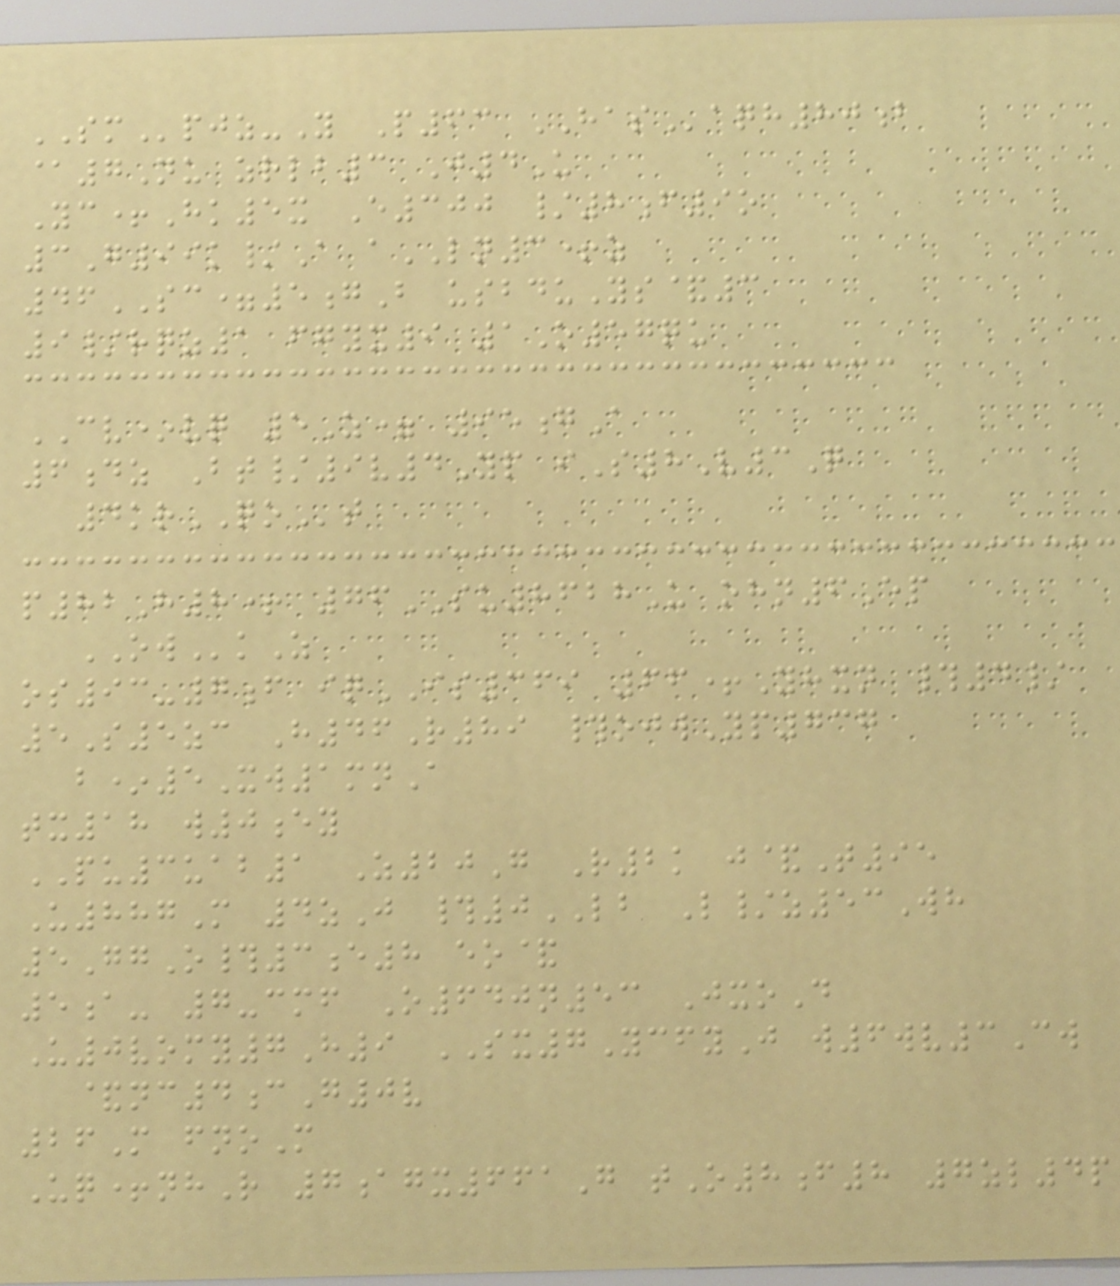SMpjz-Y P63 HASaqh80b
@7Nu zrlb3 J4U
Yc+Hk5x E300 /8f9o
3G99k/A aLN3+z
46SC=5gB usbduYs&3
9/rqz1 fgyx9 1O57qu
CV*vq 5Z= 95gA
6dz Bt/9v4Yp iS8V3Q
4krQOt
p82H8+ 76SU8628U ohn6Ep
OWkZ
os93-7f iqIS369 66+Yhxn #4/
5S5zc H46R89 #ojwYp737
b*5Xw1mnA
tx18 w0ey
PU3uab1 Z20G R2k j&T95
U887M 4zJ #0LB L/z53Wh
5GgO#3e8 eo&
5a- 7-cmf O640n53 JxoD
U0vomy7H9 SX7YcfyJ w6wv3Cw
&nc4cG0v
26M fnoM
Uq+nhR 7agx661G tO8f8 7zl4p
